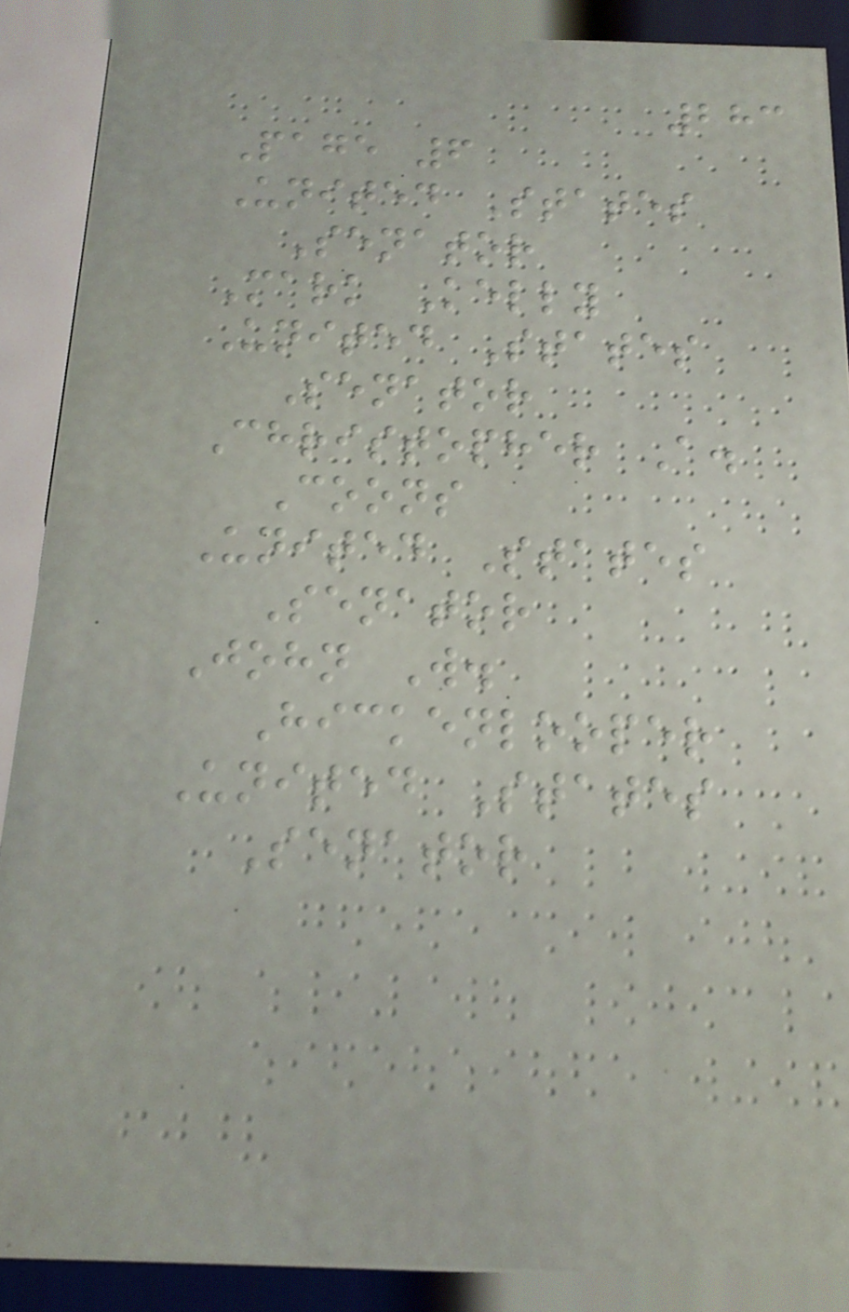283
Page 6
United States
Senator
Mark Kelly
United States
Senator
Christopher A.
Coons
United States
Senator
John W.
Hickenlooper
United States
Senator
